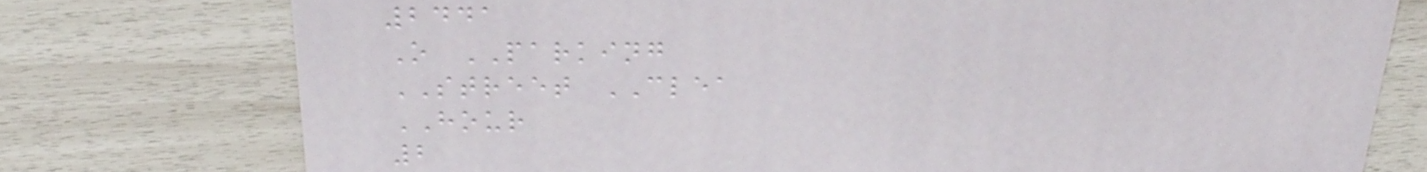2441
O PARKING
STREET CLEA
HOUR
2
